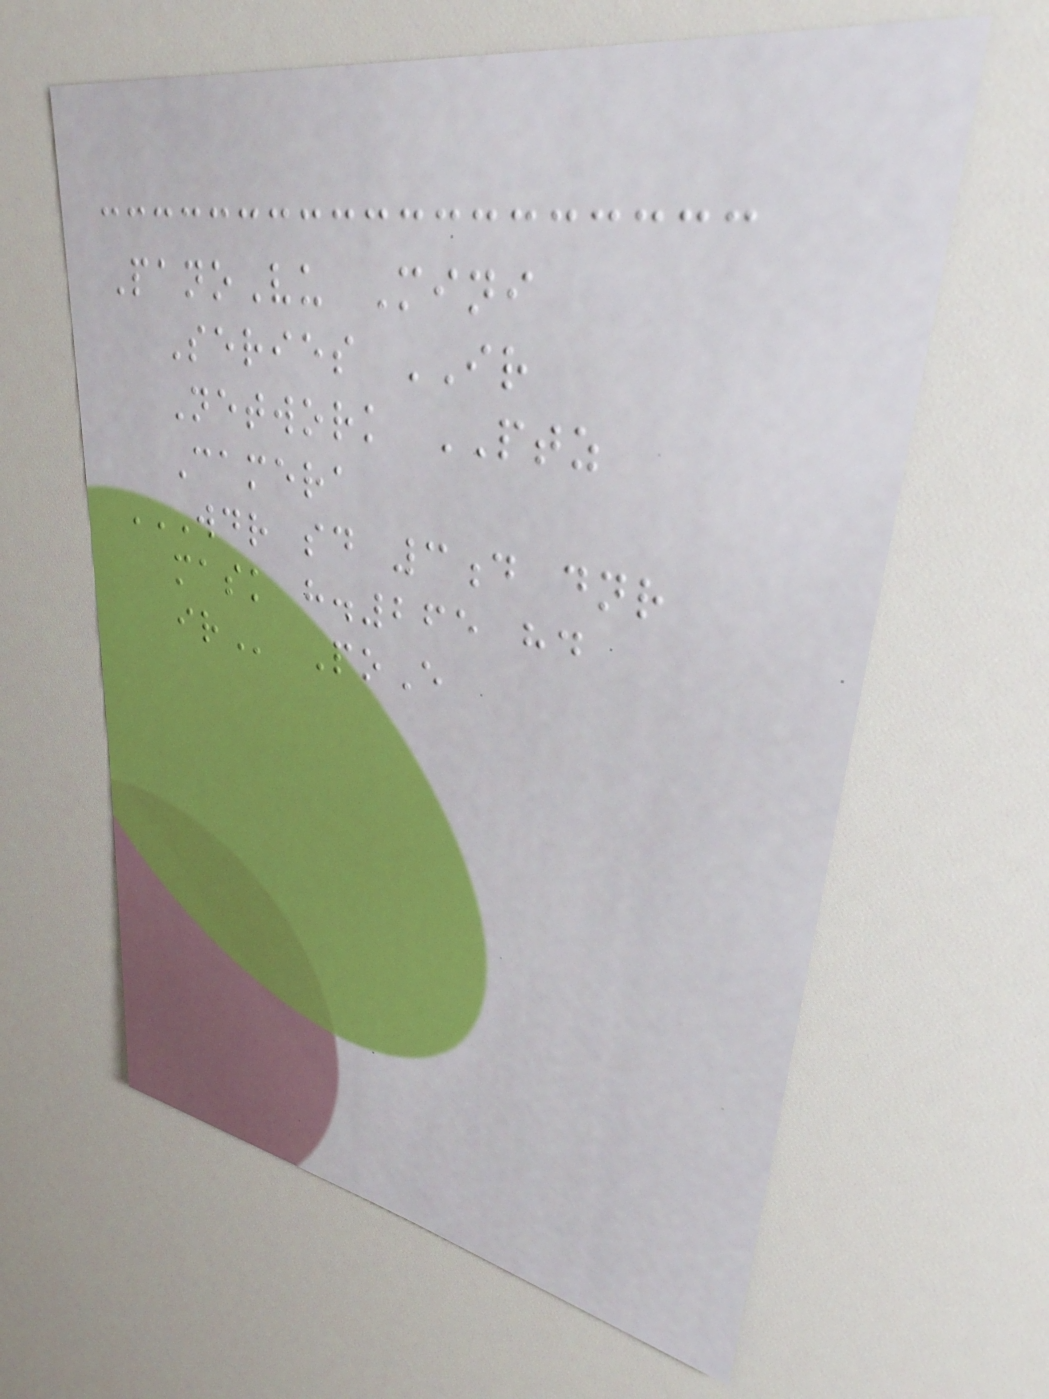PanoVu Mini
Series IR
Network PTZ
Camera
WDR SD 3D DNR
MASK H.265 HD
IR PoE
